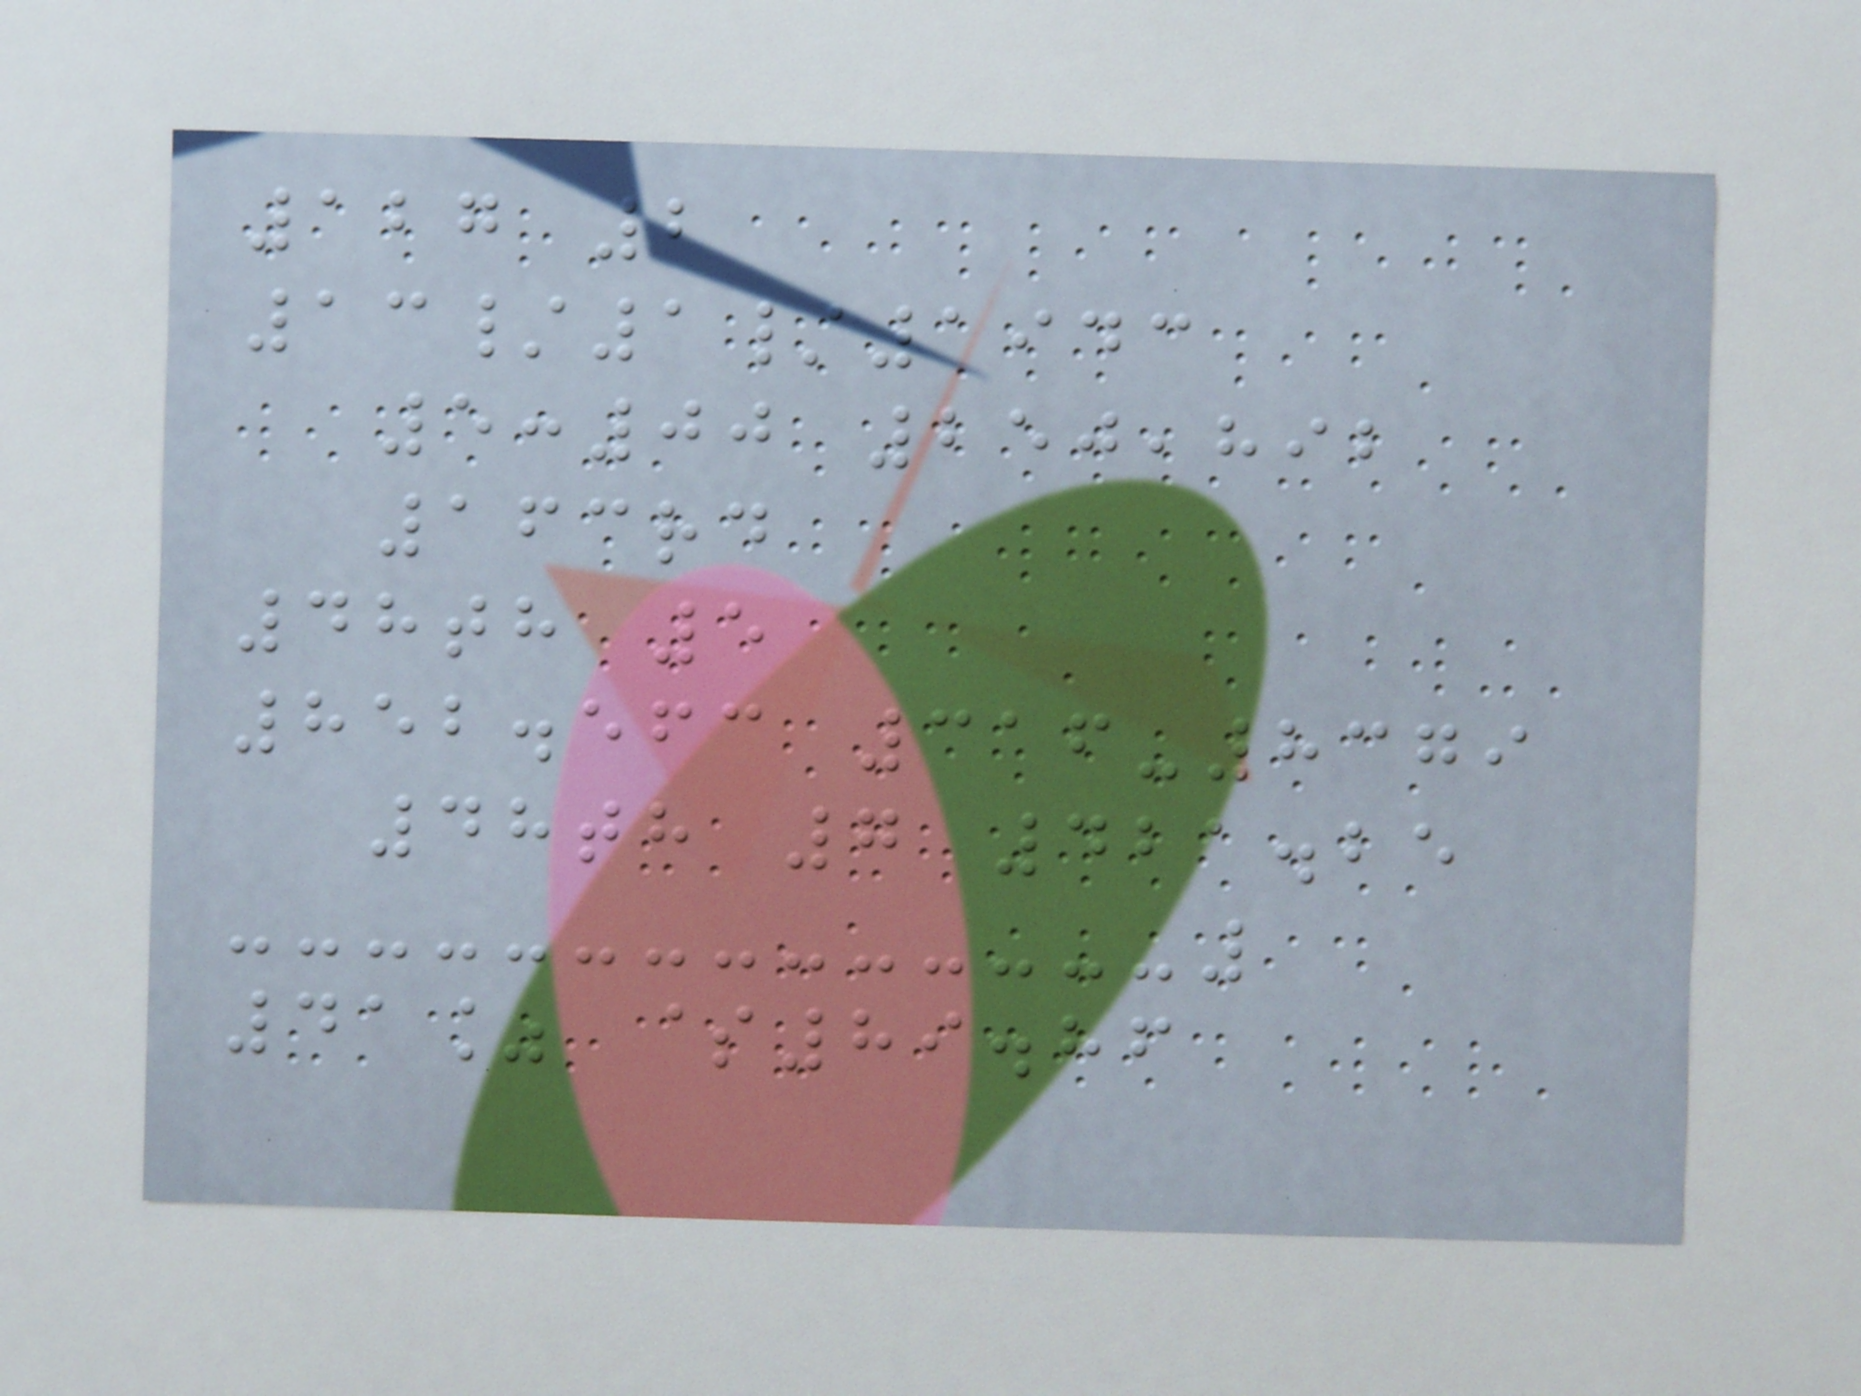127 2
13/1/1943
5:00 250,892
163rd
48th 5
852.563 316-8379
48th 7 421.25
41% $89.86
